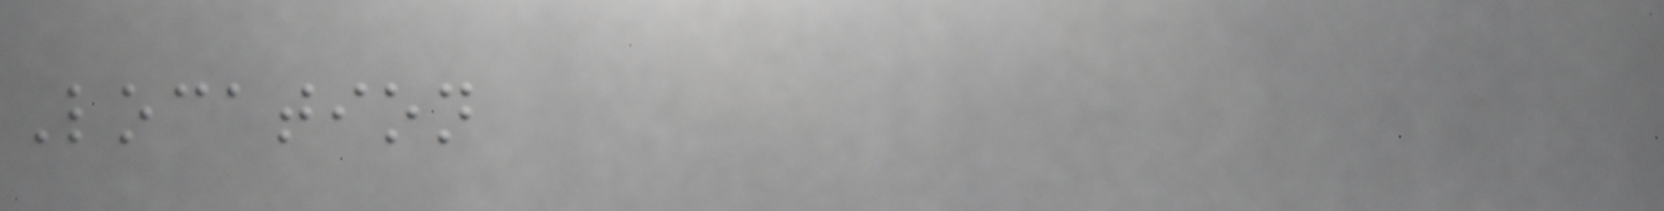Location
